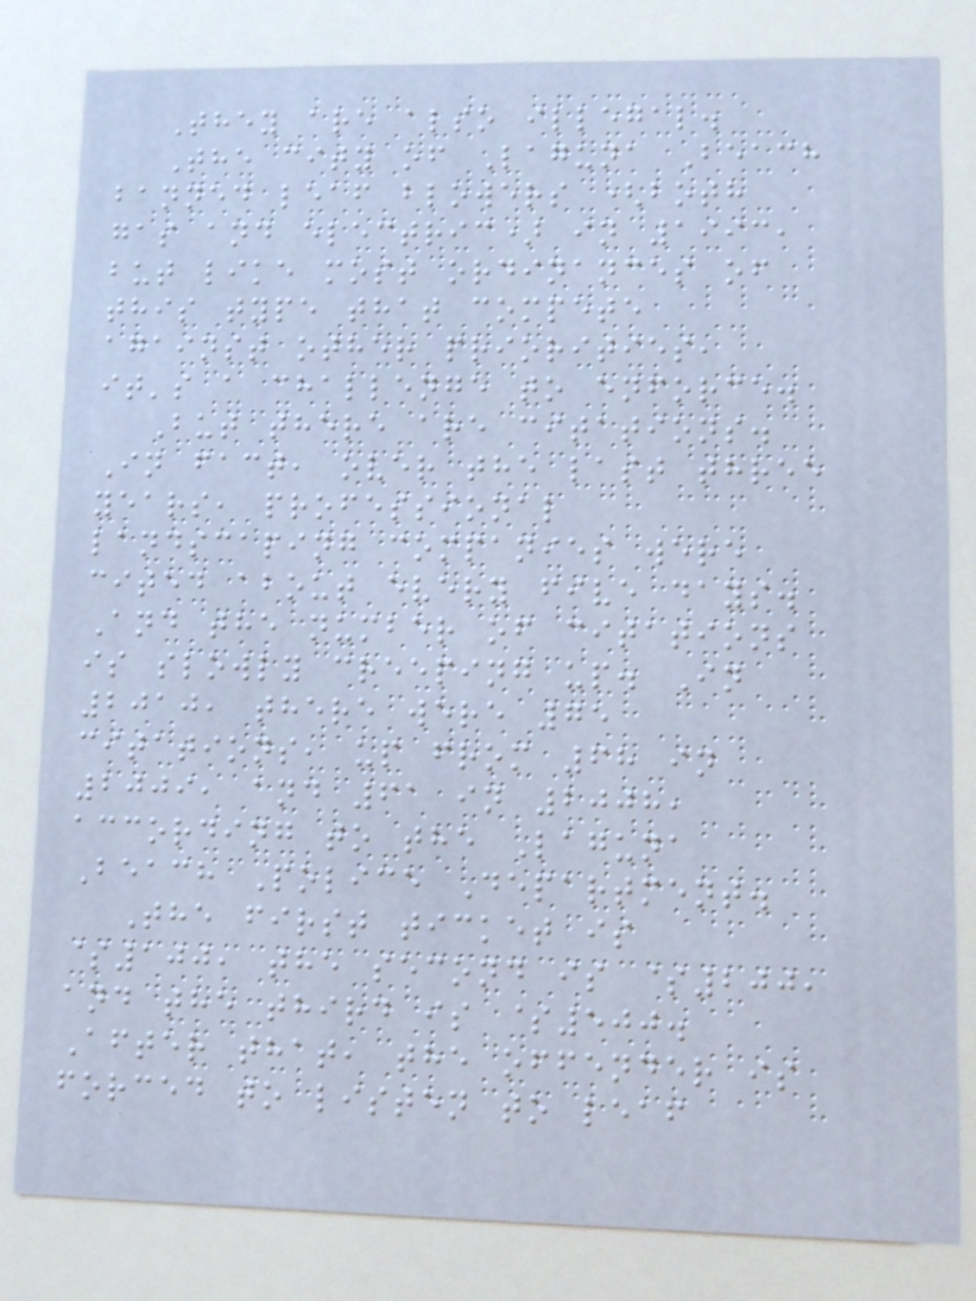They are also illegal.
The city of Laguna Beach
banned leaf blowers (both
gas and electric) in 1993,
but like most ordinances of
this type that compete
against other priorities,
it's a challenge to enforce.
But there are citations.
In fact, over the last three
years, professional
landscaping companies were
cited about every five days.
And the number of citations
is slowly creeping up. In
2010, there were 75
citations, up from 68 in
2009, and 61 in 2008,
according to the Laguna
Beach Police Department.
The first ticket is
$100, the second is $200,
and the third is $500.
After that, the offender is
forced to listen to leaf
